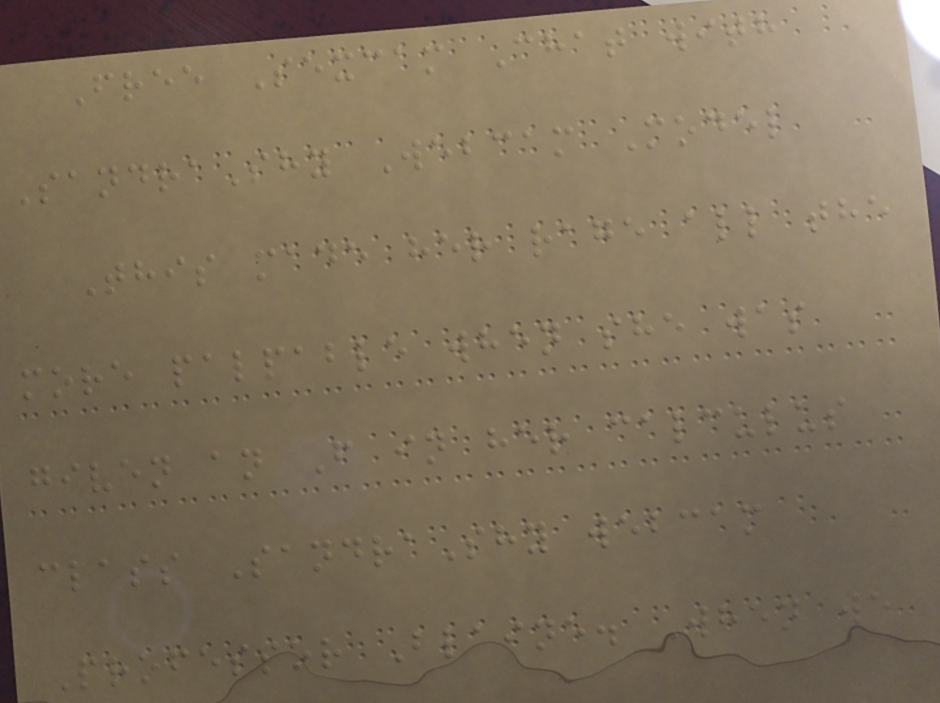Free Sexcam Chat with
SandraShy Webcam Model
This made her rage all the
more palpable when she was
given an F in her calculus
class SandraShy webcam
Professor Blaine. When we
